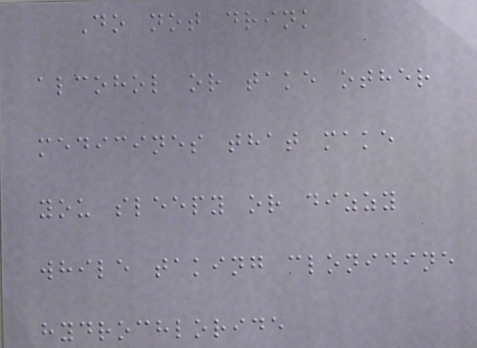Do not drink
alcohol or take other
medicines that make
you sleepy or dizzy
while taking clonidine
hydrochloride
